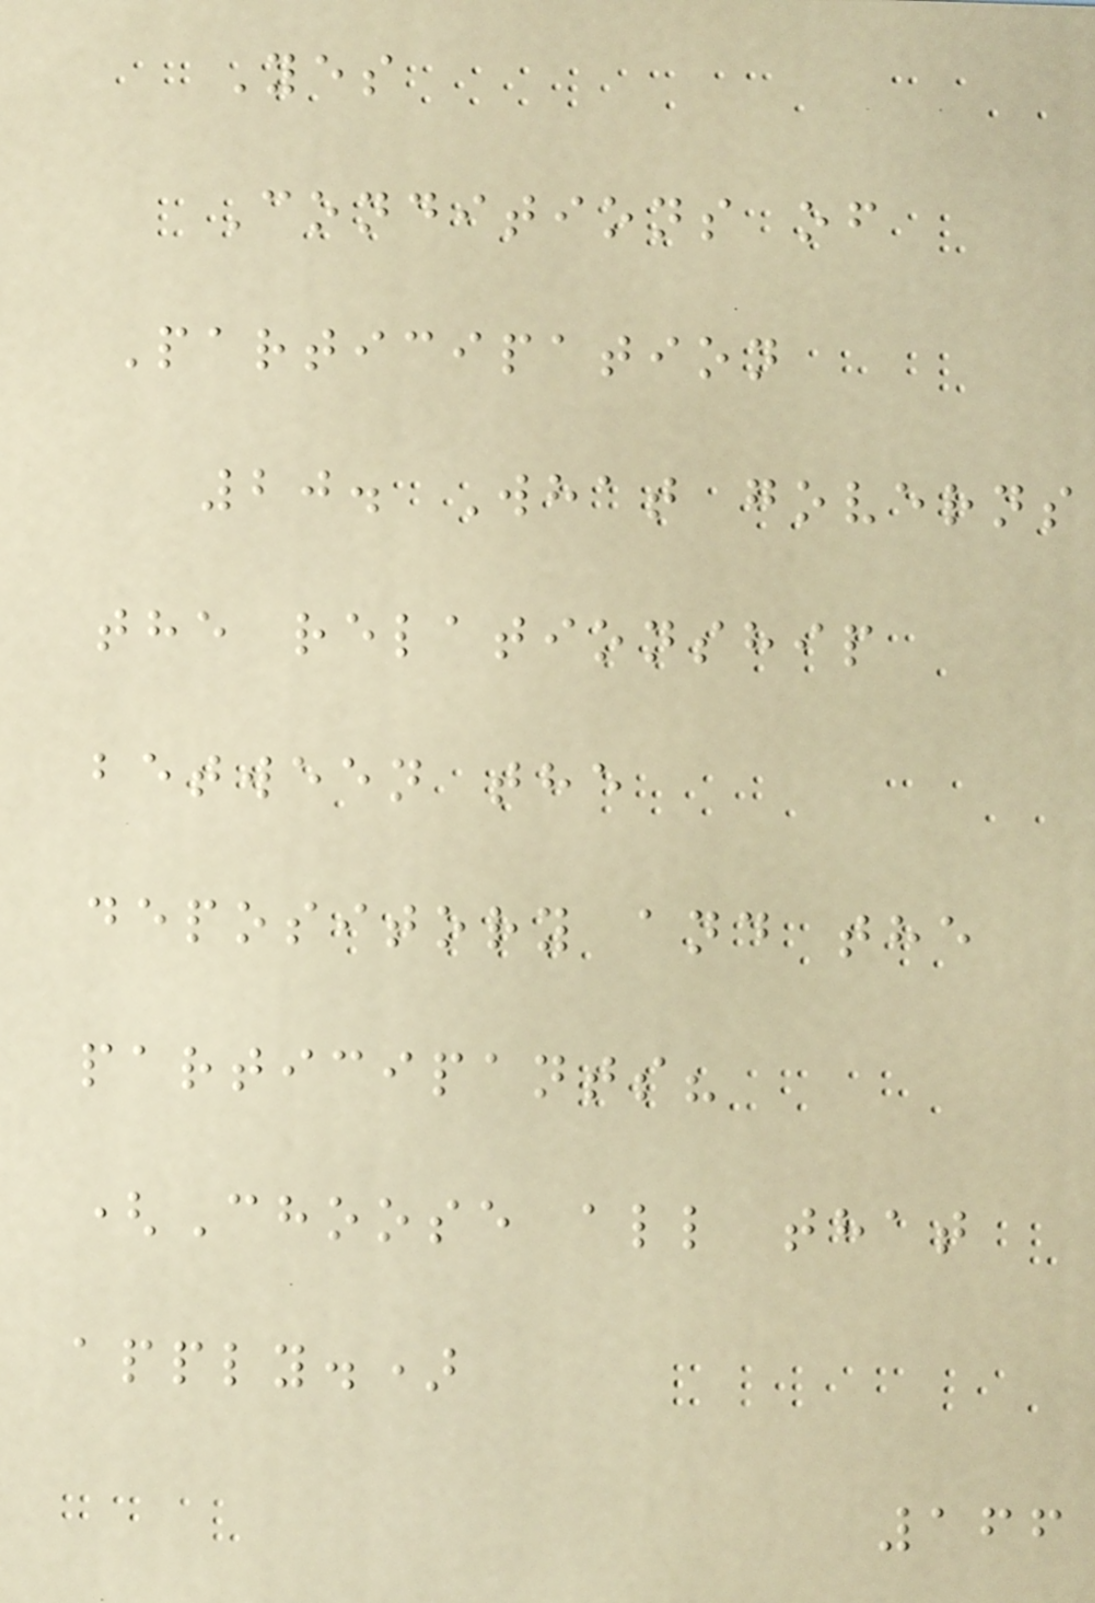Yes
Conditions of
Participation
20. What governs
the relationship
between the
depository and the
participants?
(Choose all that
apply.)
166
